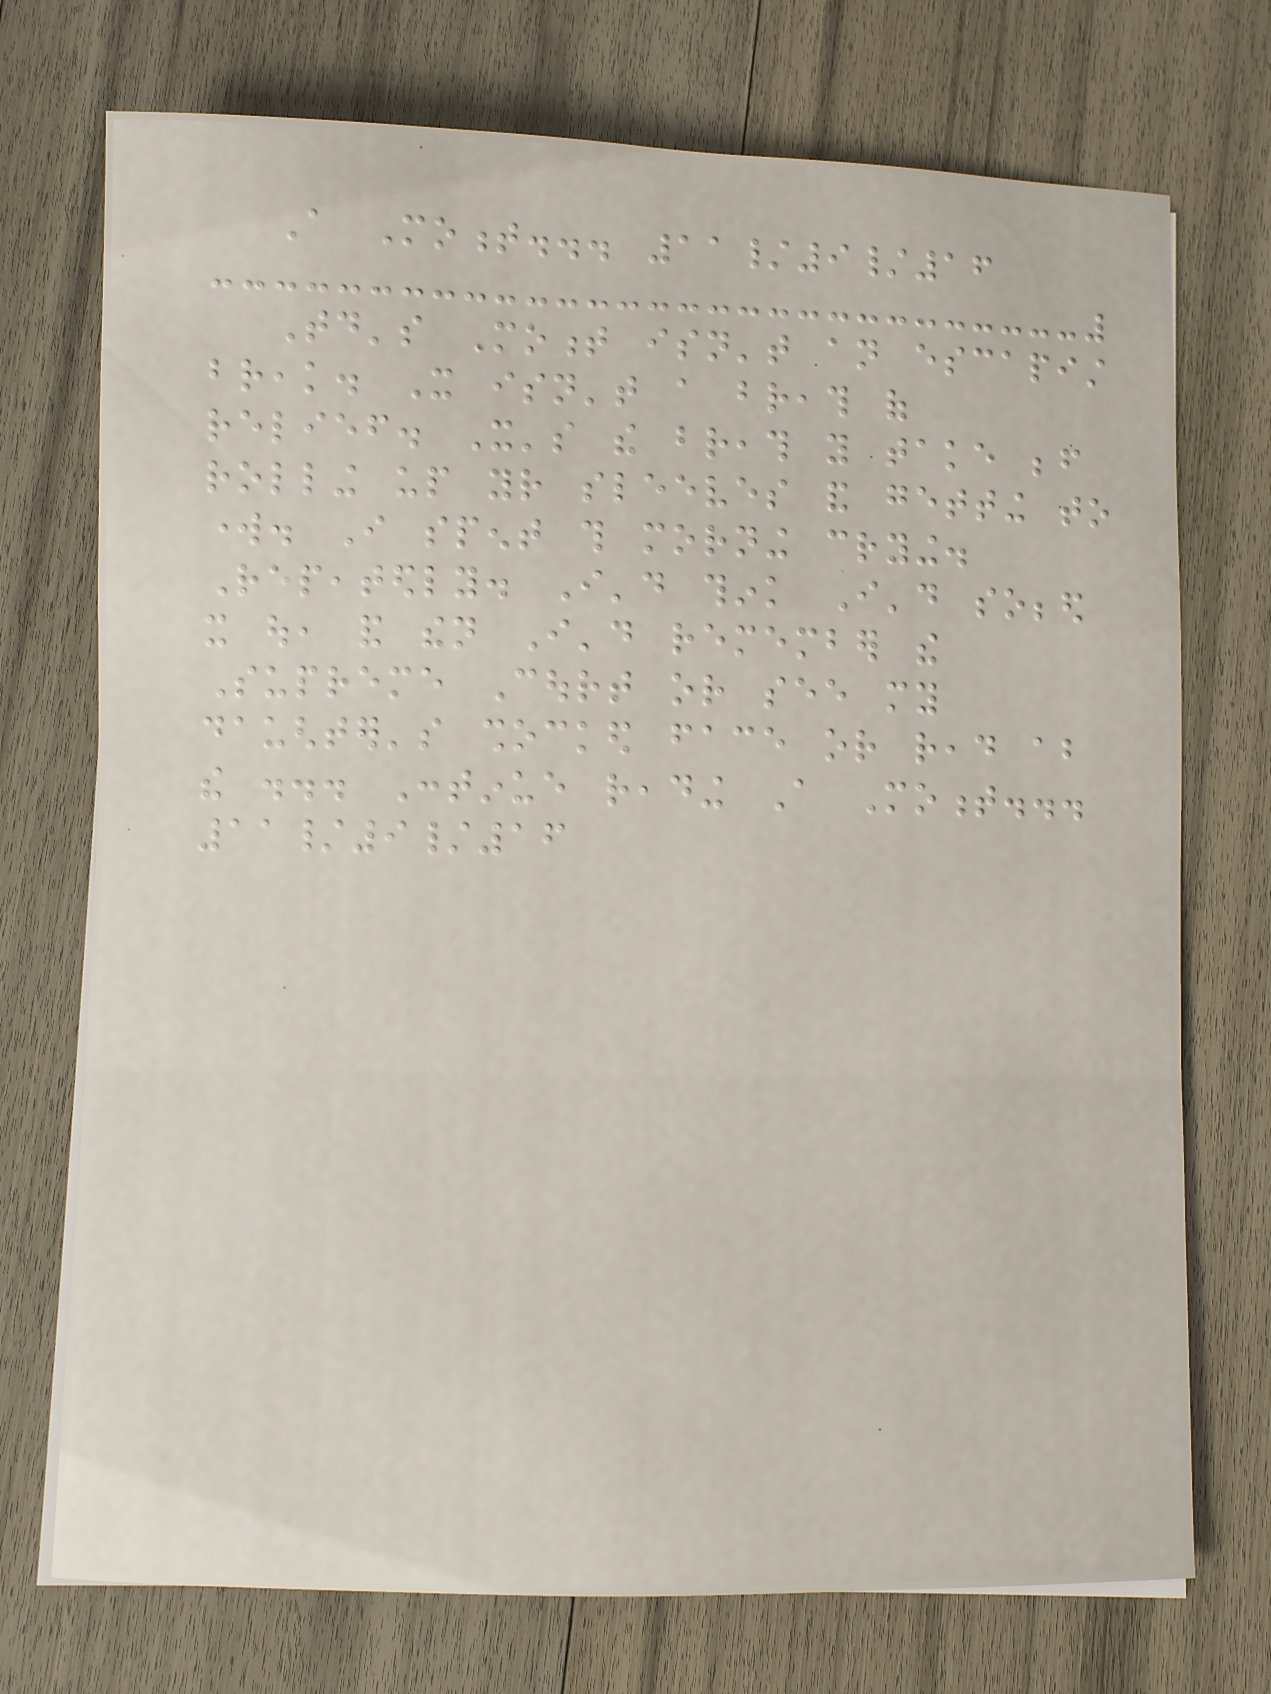A Moment... 11/9/16
Today's Moment isn't an escapist
break. It isn't a breath of
relief. It's the breath you take before
rolling up your sleeves and getting to
work. I spent this morning crying.
Repeatedly. I'd think I'd sobbed
it out, and then I'd remember the
Supreme Court or see my
daughter's shocked face or read about
the ... Continue reading A Moment...
11/9/16
